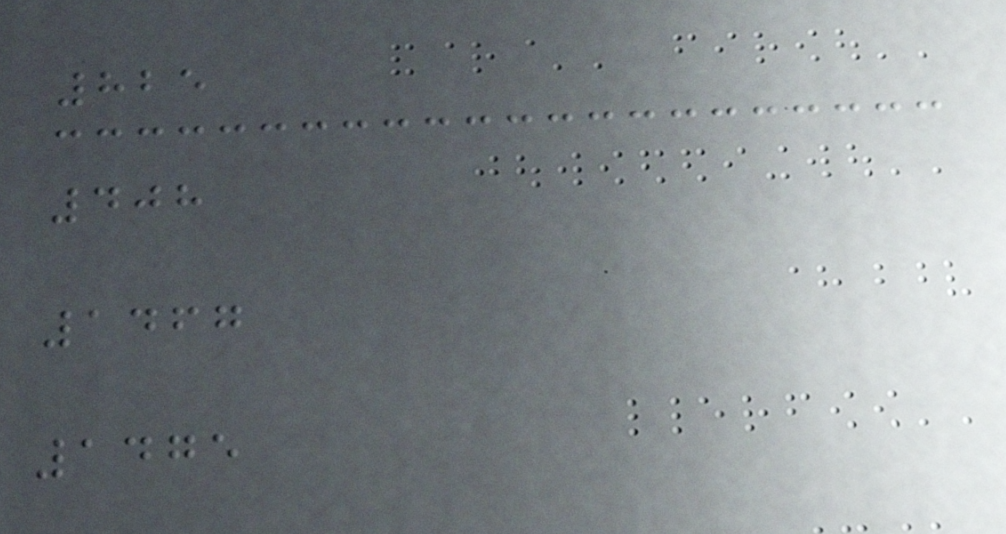825
408
1467
1475
